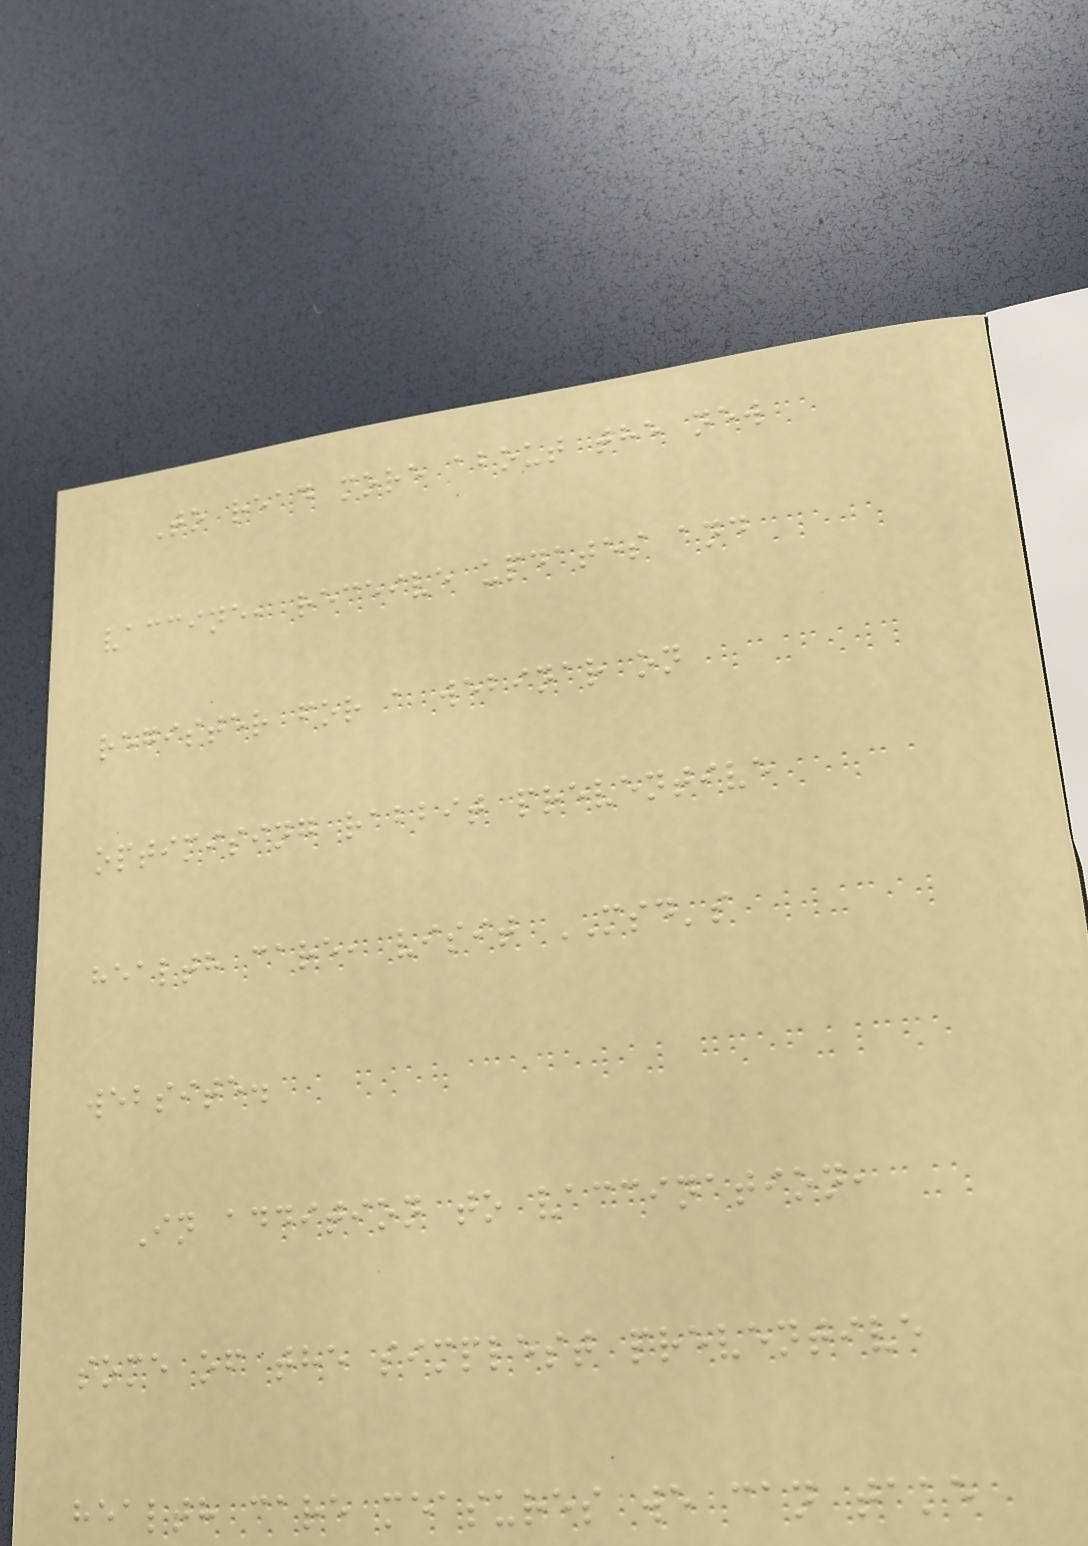To read more about the new
vaccine, receive updates and
register for a webinar on
optimising rabbit preventive
health care, visit MSD's
website.
In addition to vaccination,
some of the simplest preventive
health care measures we can take
